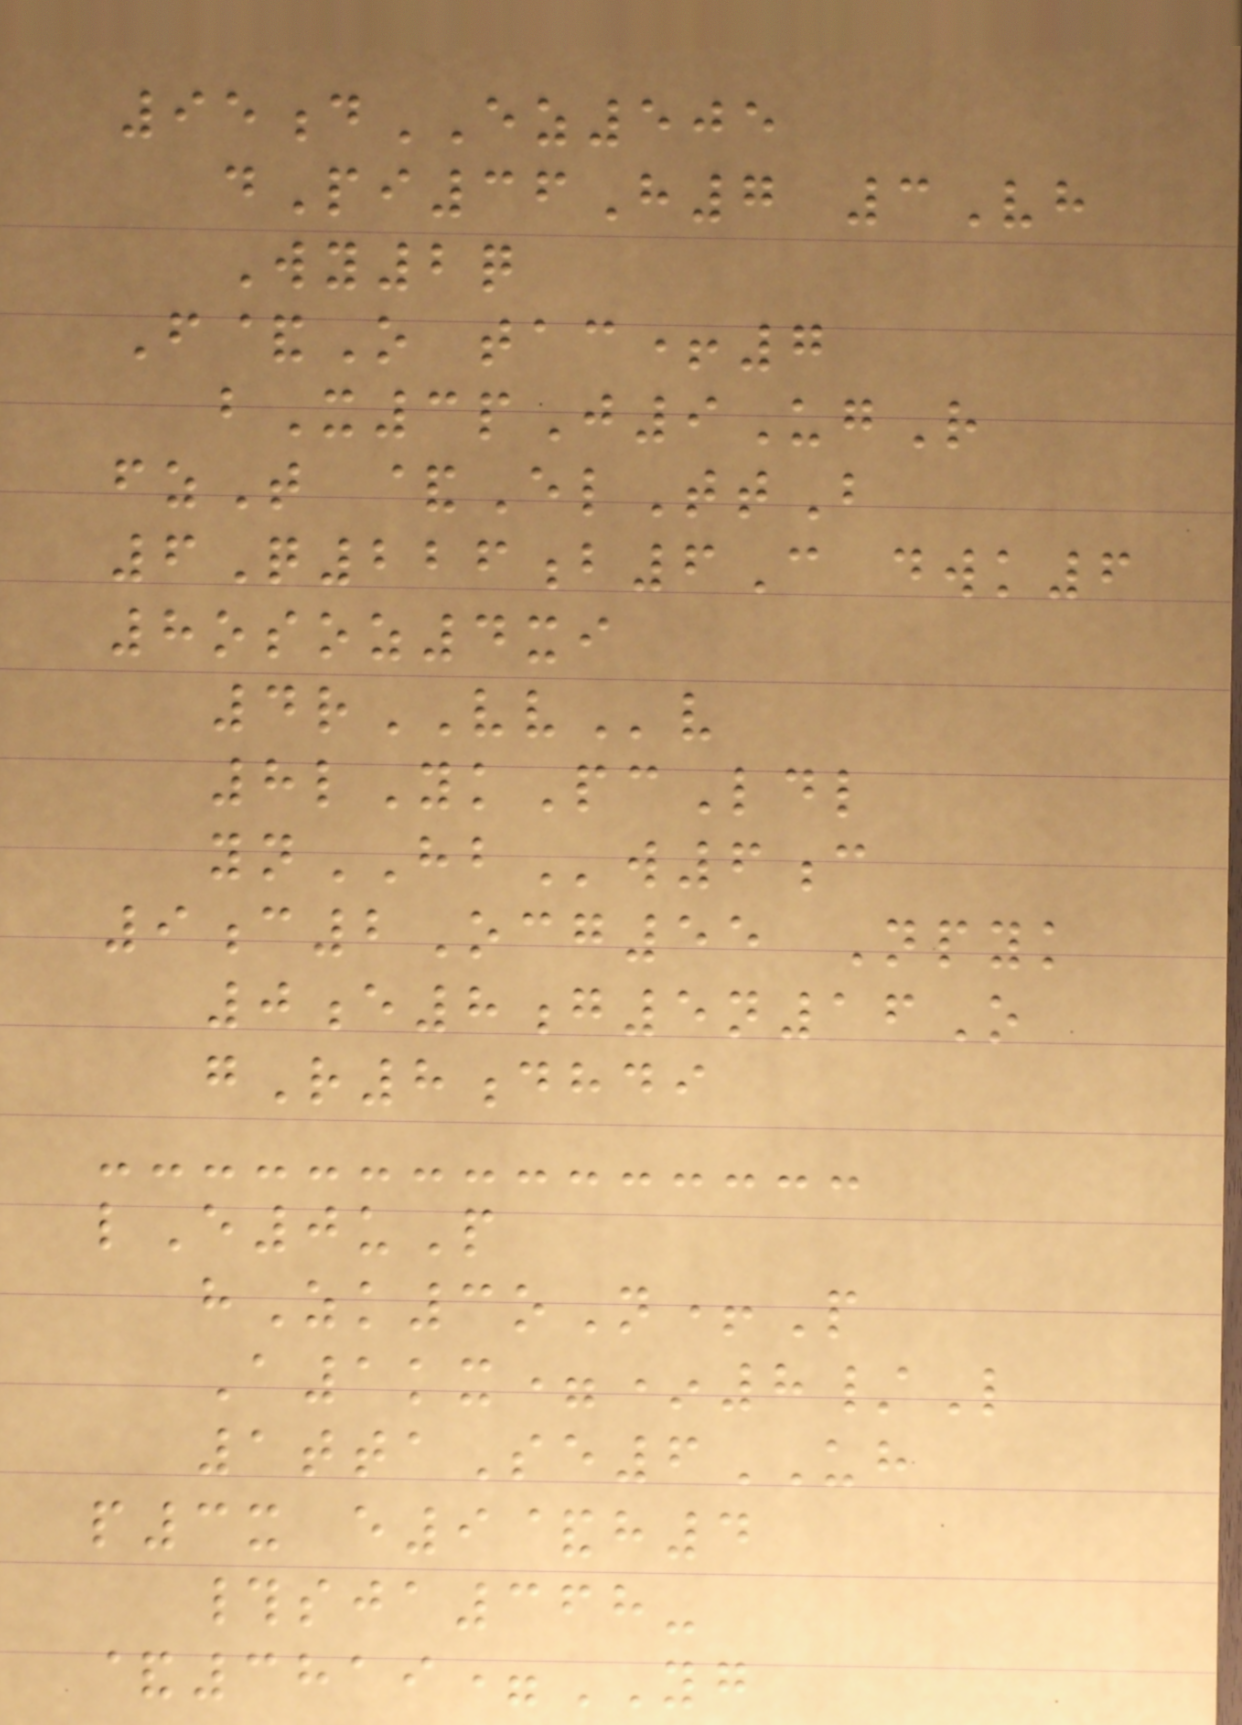95dEZ505
dPi36H7 3Vh
Wy2q
F&O tac+7
bX3pJ9UgR
fzT &ElTtB
6Q226b6C dwk6
8osoz4xi
4rVVv
8lYkPcLdl
ynHBw6c
9c2Ocg55 Npyk
0e8g5n16O
gR8dhdi
lE0uP
hZk3oN+P
A1kx=*8/L
1ttaSe6UH
p3x e9&h4
#sja368-
&3819=YG
